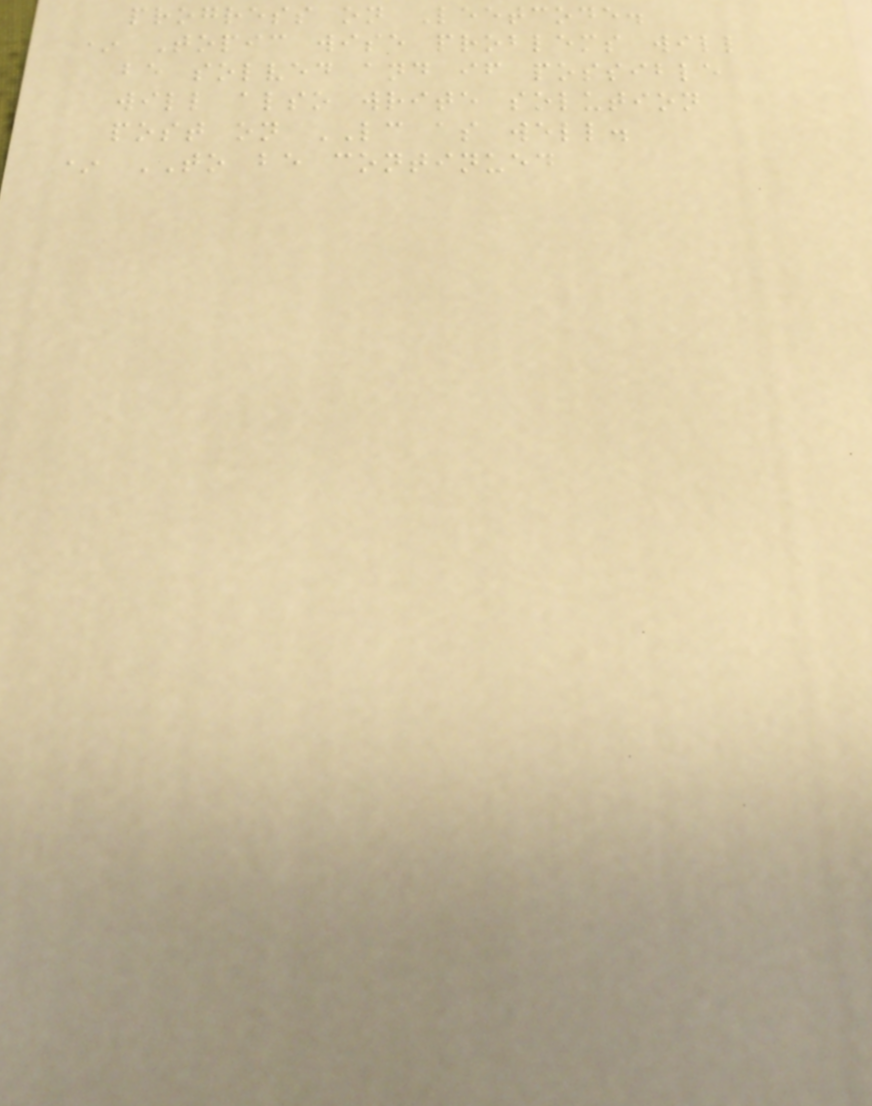progress on Leetcode.
* Topic wise problems will
be solved and if possible
will also write solution
post on LC as well.
* TO be continued
